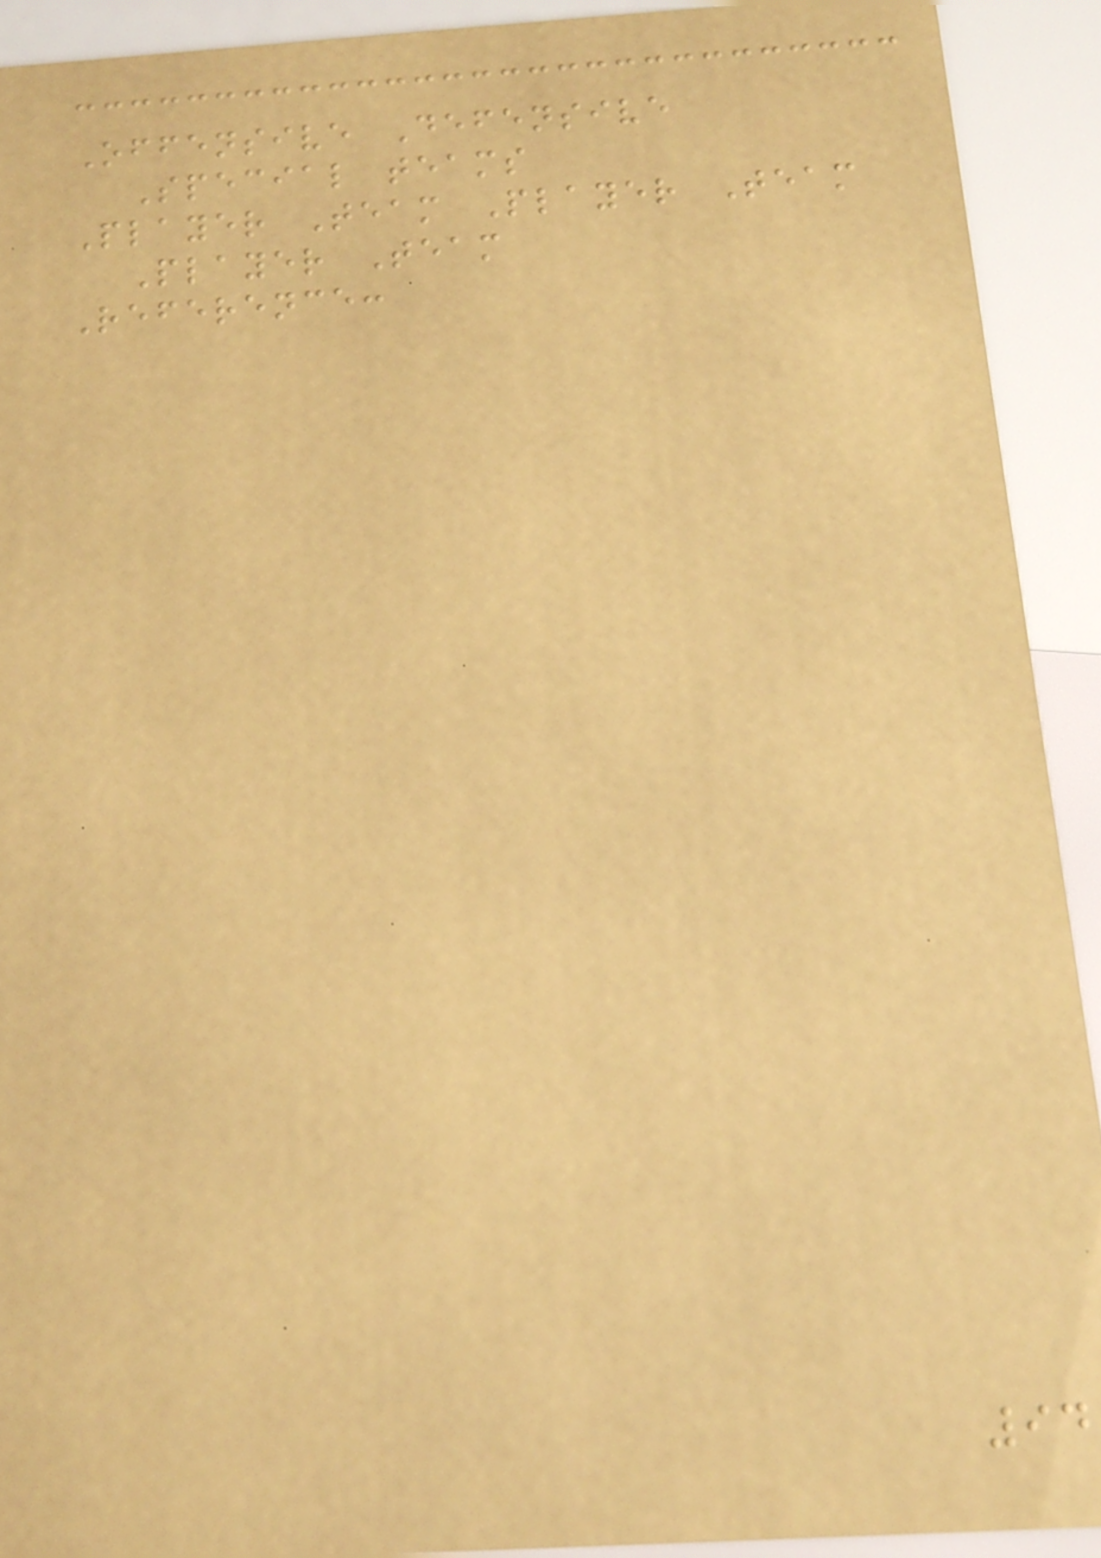Offensive Defensive
Special teams
Player Team Player Team
Player Team
Reference:
94
